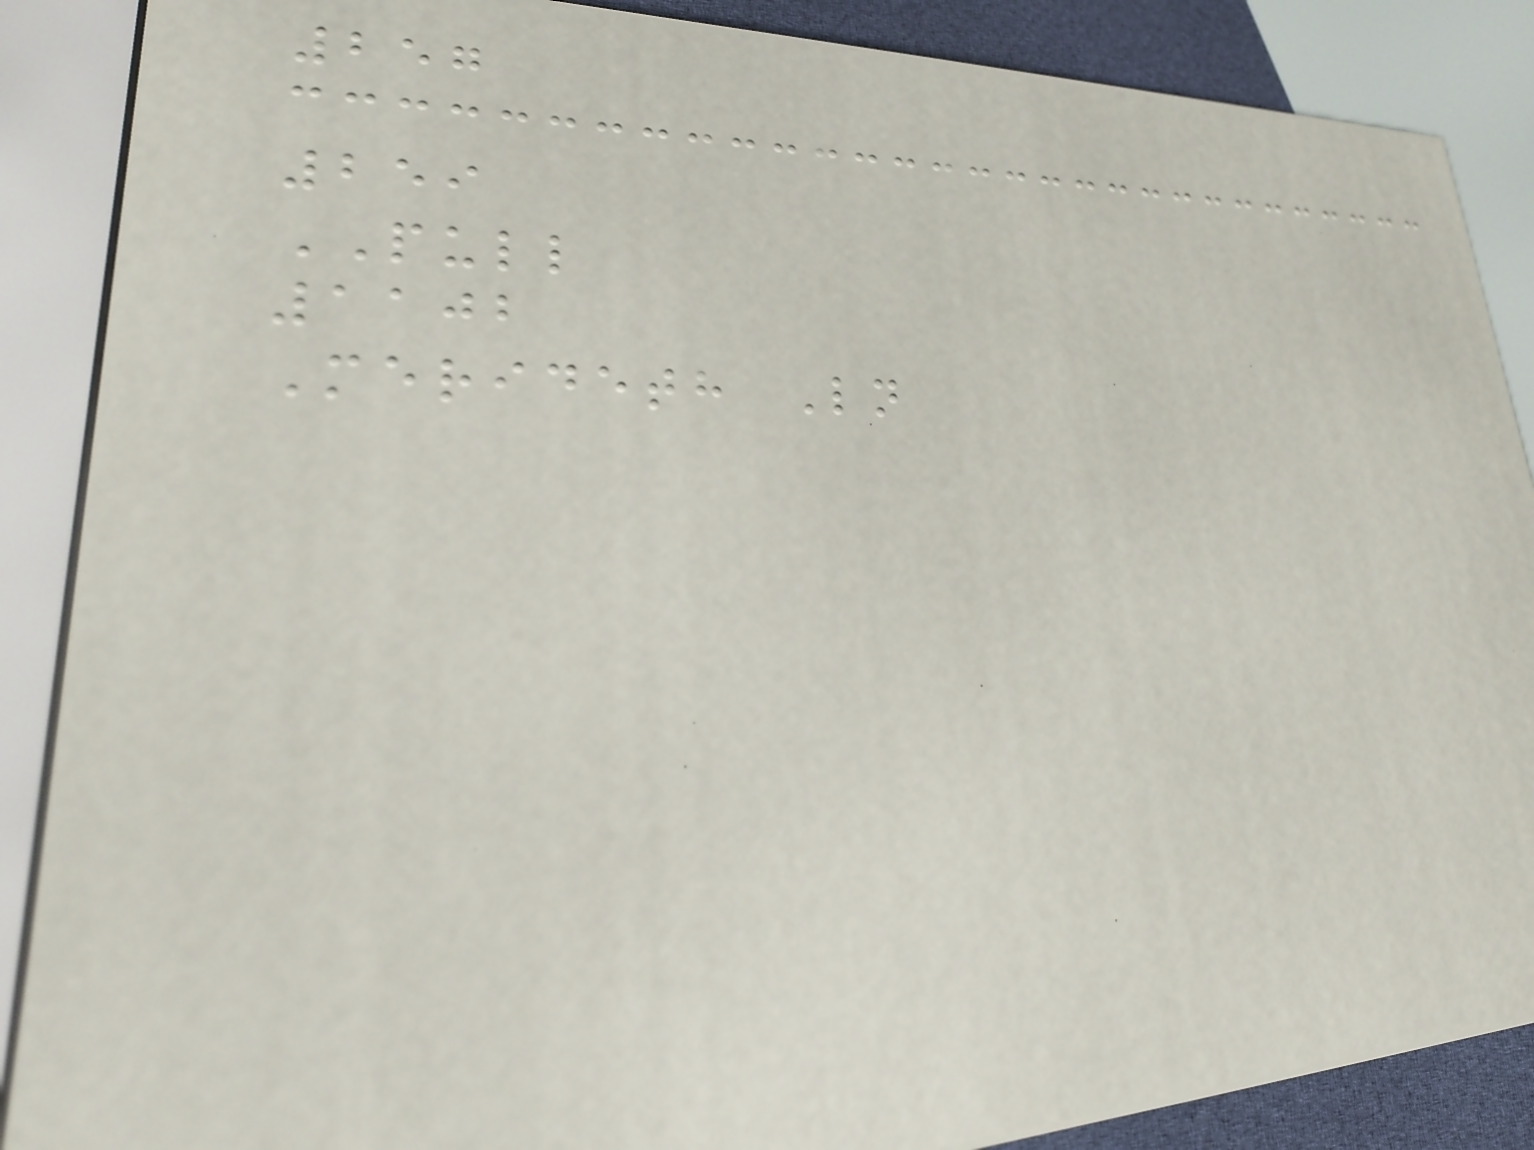257
259
PULL
1102
Merideth Ln
